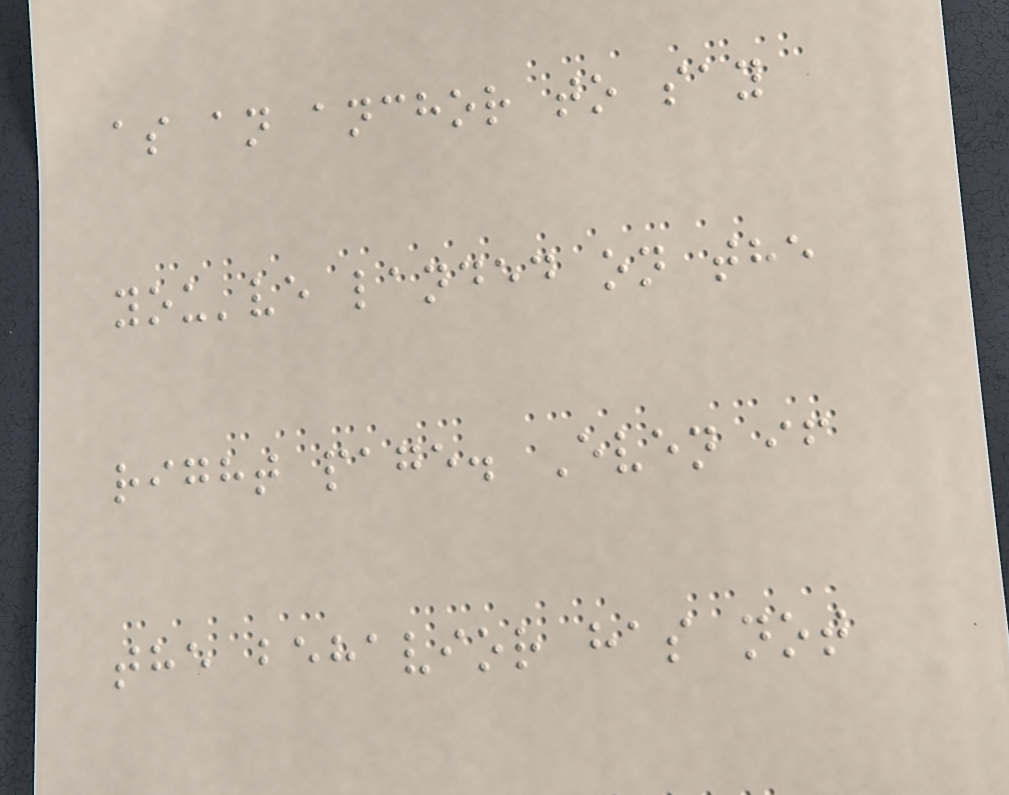as an anchor to say
you've landed on the
right page. Even if
the behavior has not
